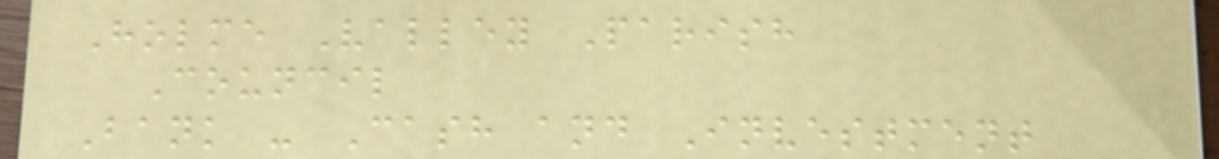Holme Valley Parish
Council
Bank - Cash and Investment
